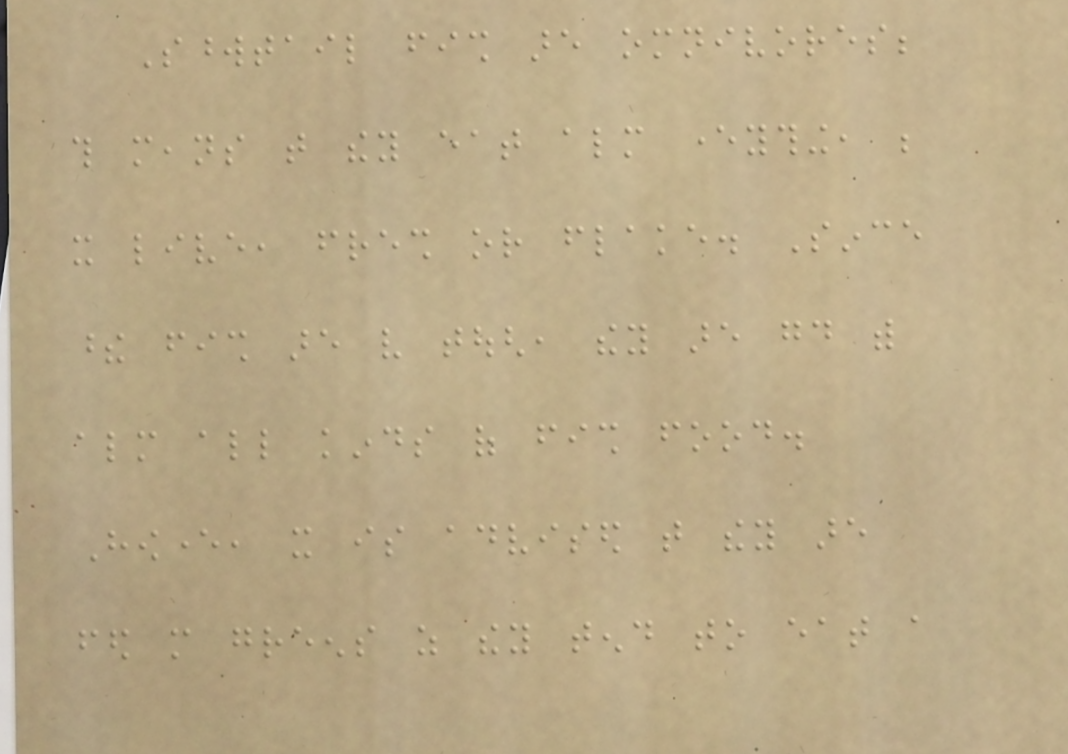Swordtail fish are omnivores;
this means that they eat almost everything, be
it live, fresh or flake. Since
these fish are very tough, they are good with
almost all kinds of fish food.
However, it is advised that they are
fed more greens as they tend to eat a
